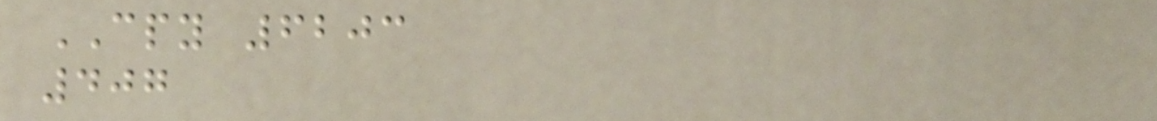CPY 6203
407
